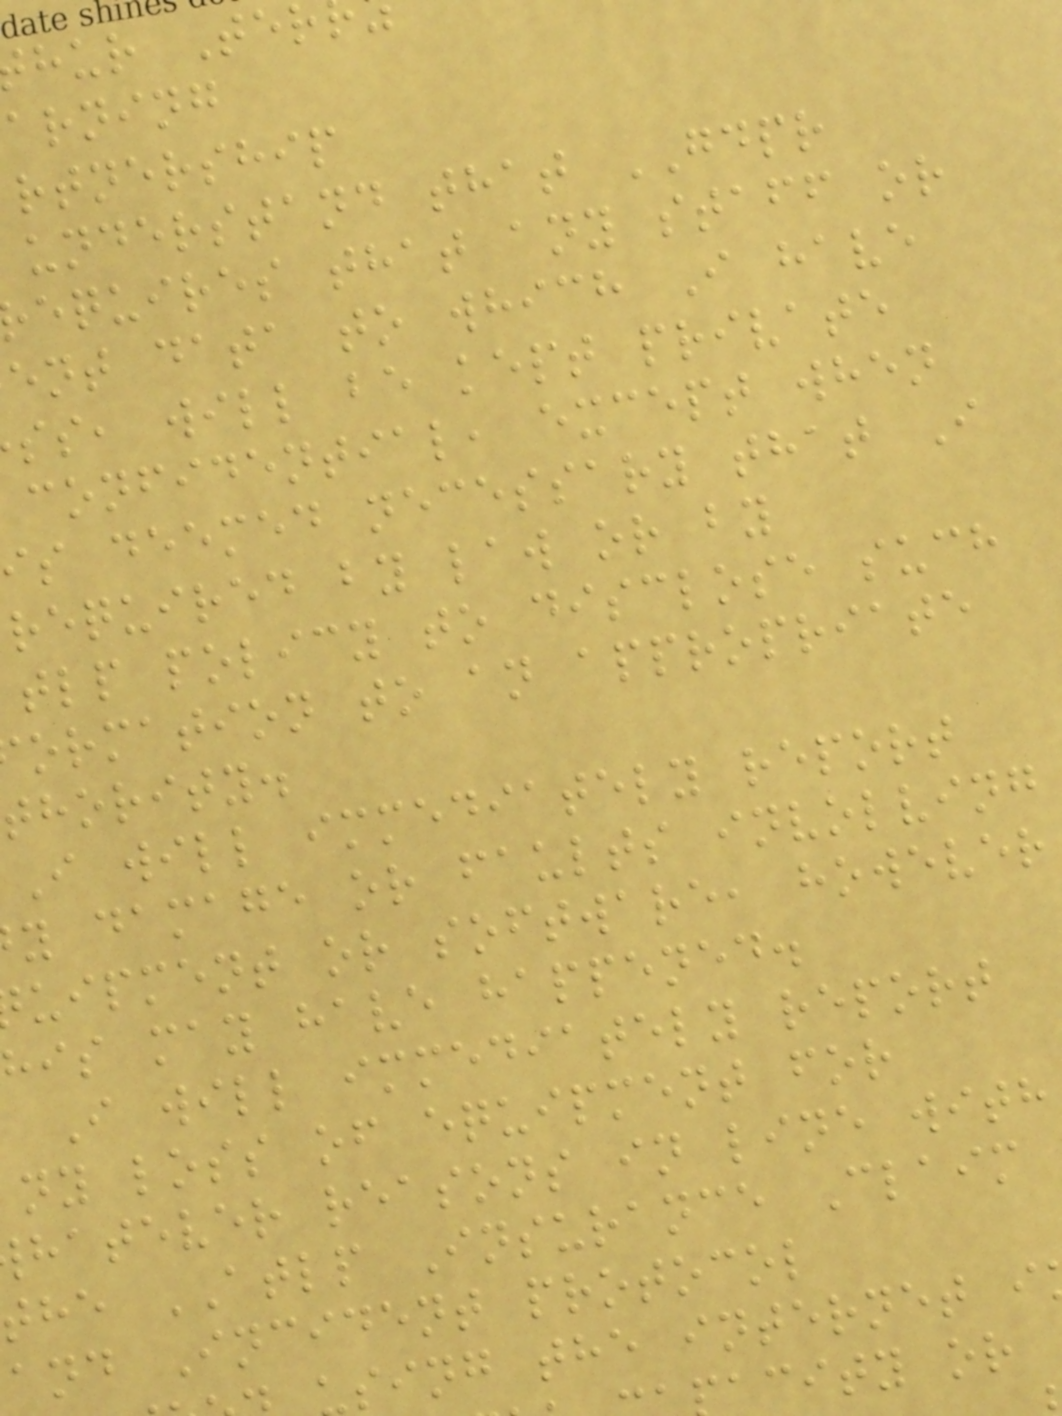hur Te
arning
rtnership
understand that GDPR
equires that any staff or
ent data to which I have
ss, will be kept private
confidential, except when
s deemed necessary that I
required by law or by
tlp policy to disclose such
ormation to an appropriate
thority.
I will immediately report
y damage or faults involving
uipment or software, however
his may have happened.
I will immediately report
ny loss of equipment for
hatever reasons in line with
the ATLP Insurance Claim
and Incident protocol
sing the internet i
acity or
